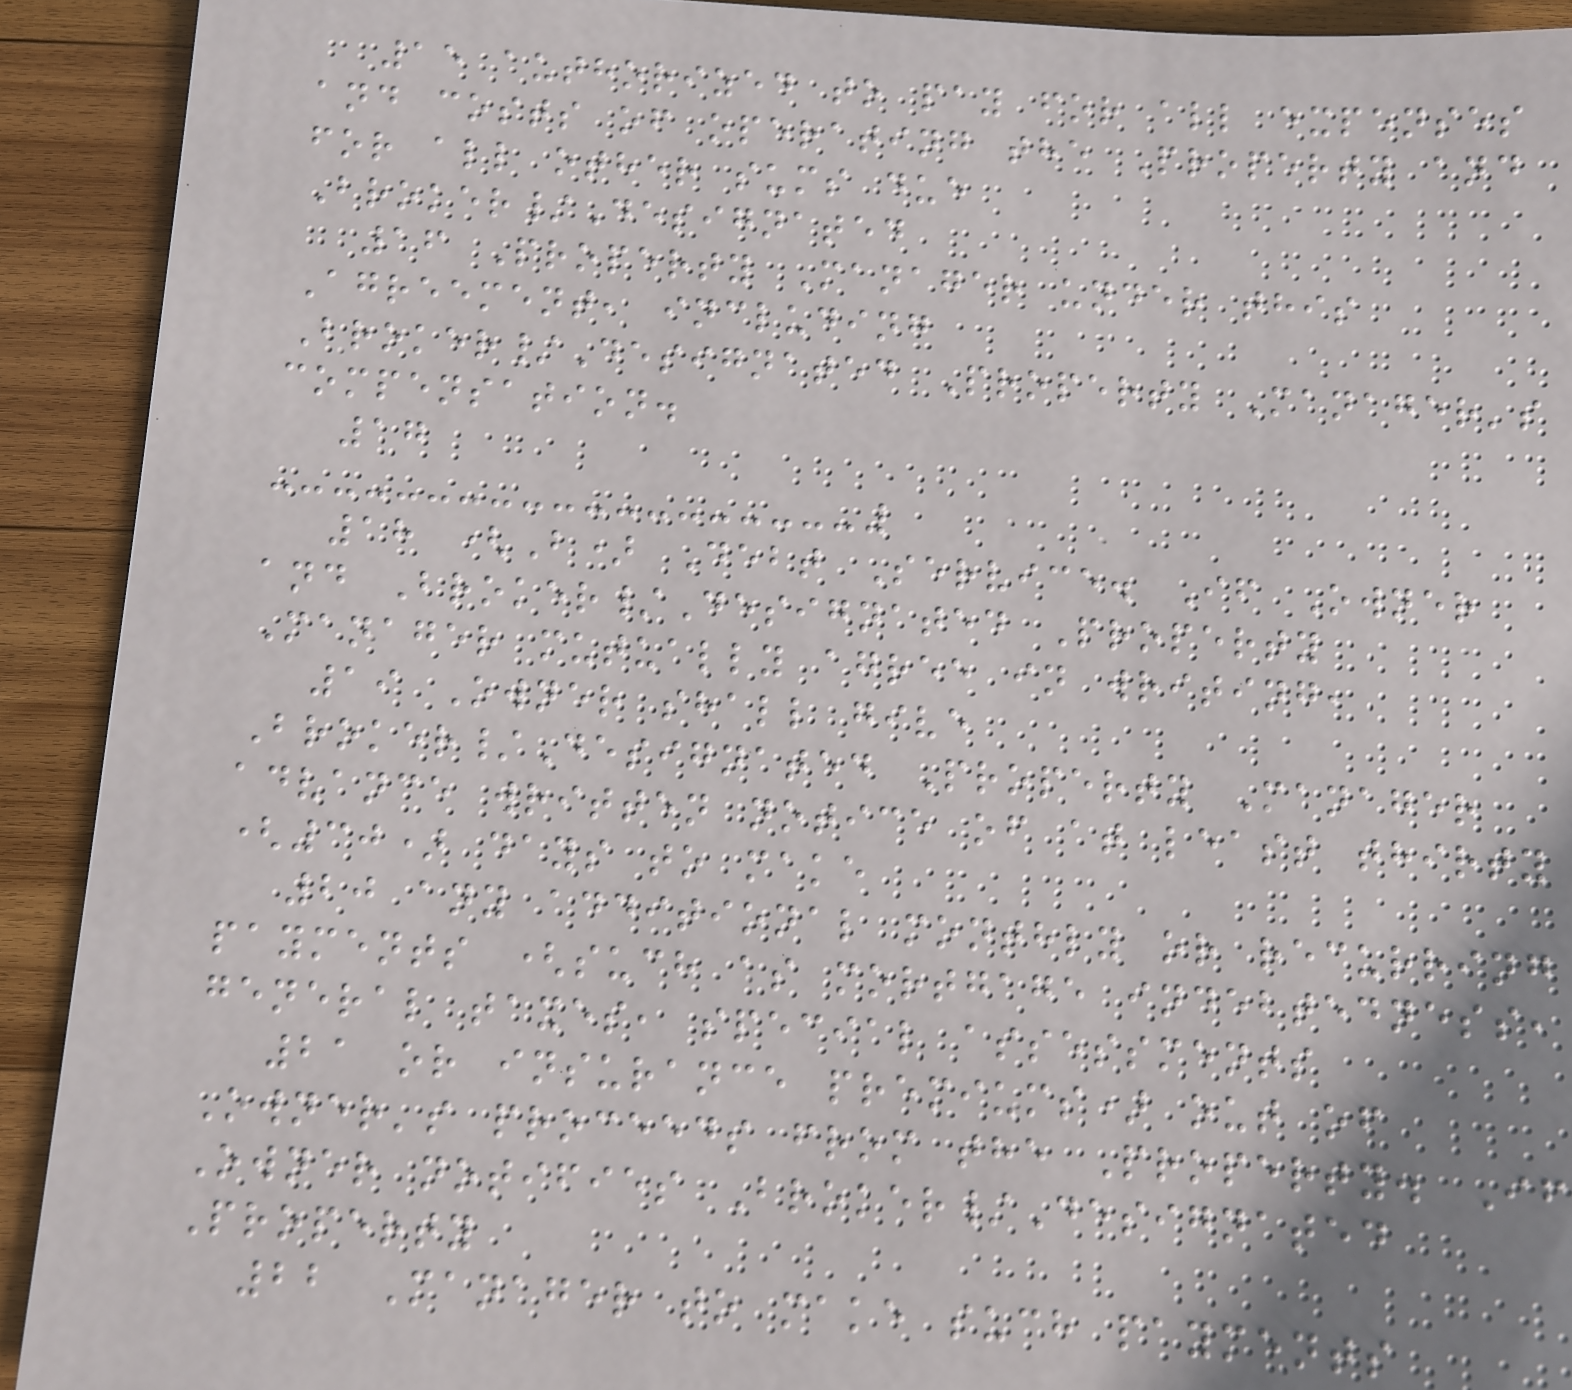15 authorized to pay for all expenses
and costs of operating the Property and
for all other sums due
Broker/Designated
16 Property Manager under this
Agreement, including
Broker/Designated Property Manager's
compensation.
17
18 (B) Debt Service. If Owner
and Broker/Designated Property
Manager mutually agree in writing,
19 Owner shall give
Broker/Designated Property Manager
advance written notice of at least thirty
(30) days to make
20 any additional monthly or recurring
payments (such as mortgage indebtedness,
general taxes, special assessments
21 or insurance premiums) out of
Owner's proceeds from the Property. If
Owner notifies Broker/Designated
Property
22 Manager to make such payments
